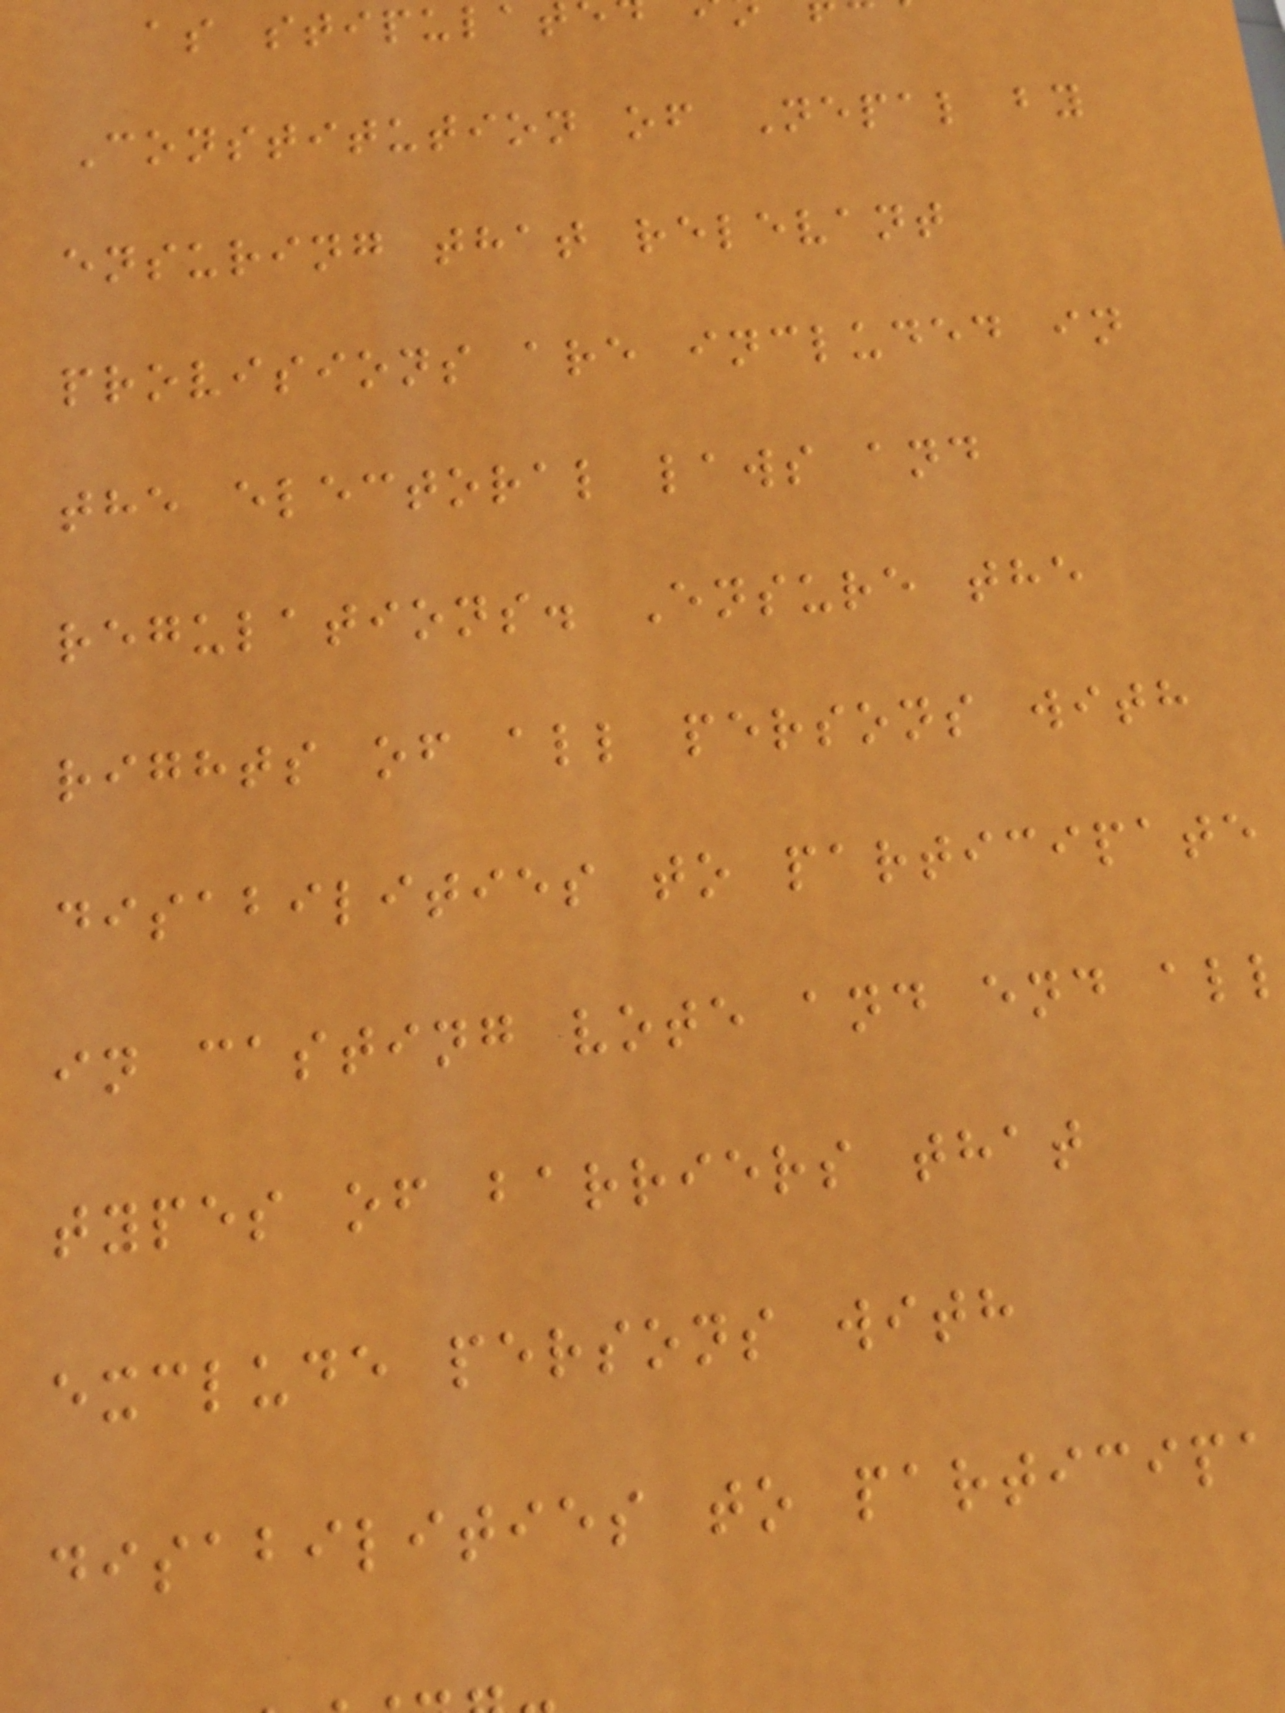as stipula
Constitution of Nepal by
ensuring that relevant
provisions are included in
the electoral laws and
regulations. Ensure the
rights of all persons with
disabilities to participate
in casting vote and end all
types of barriers that
exclude persons with
disabilities to participa
